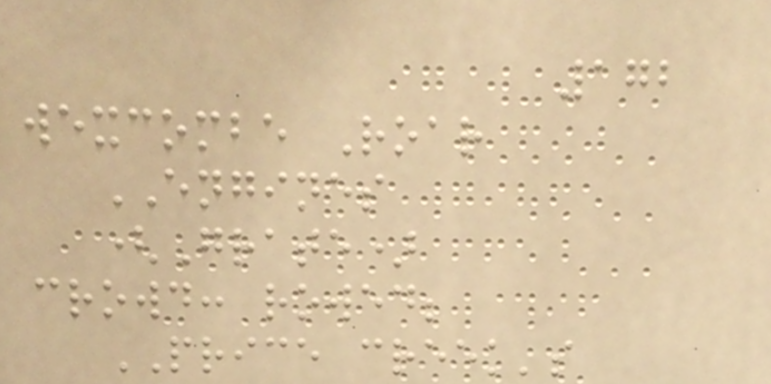172
wexcombe Roar
ENGINES
(Grate)
crowd: rowed;
PRICE creek's
